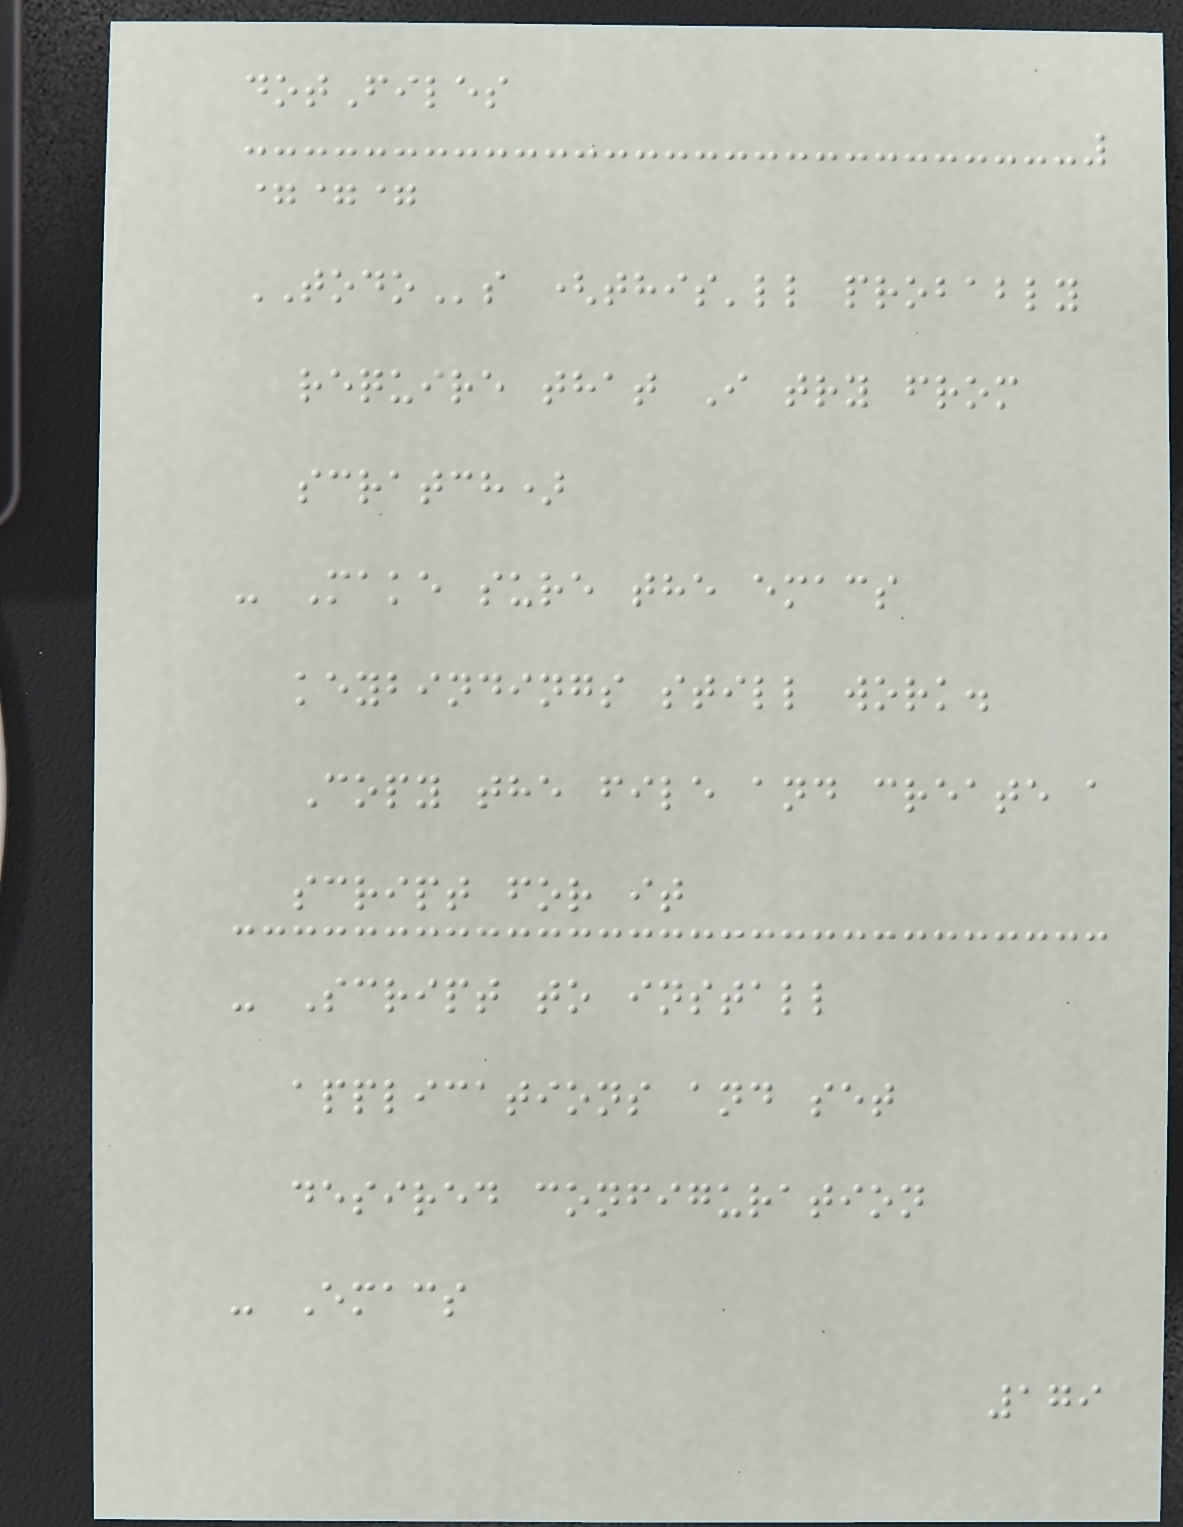dotFiles
===
TODOs (this'll probably
require that I try from
scratch)
- Make sure the emacs
keybindings still work.
Copy the file and create a
script for it
- Script to install
applications and set
desired configuration
- Emacs
179
